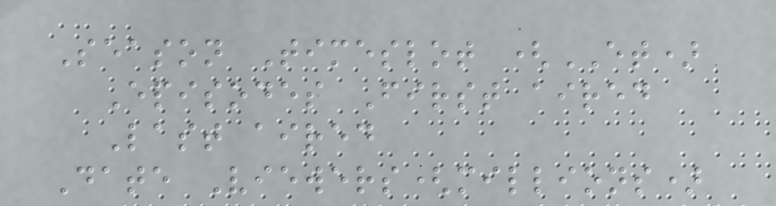Season Timeslot (ET)
Episodes First aired
Last aired
Date Viewers(millions)
